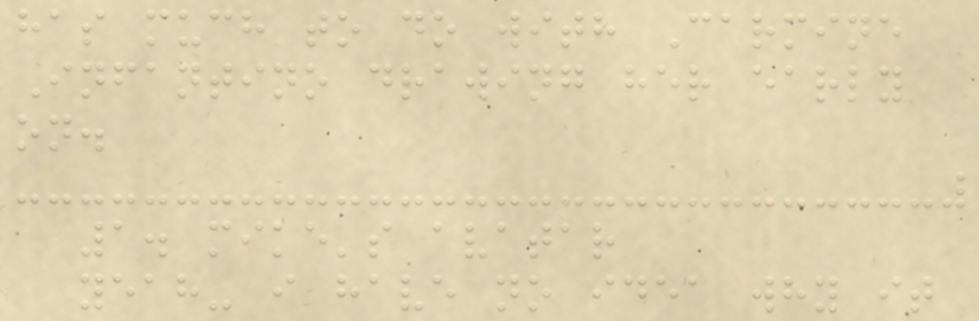has much to do with Carmine
Infantino drawing her early
on.
1. mike's avatar
yeah- i have no idea why it
